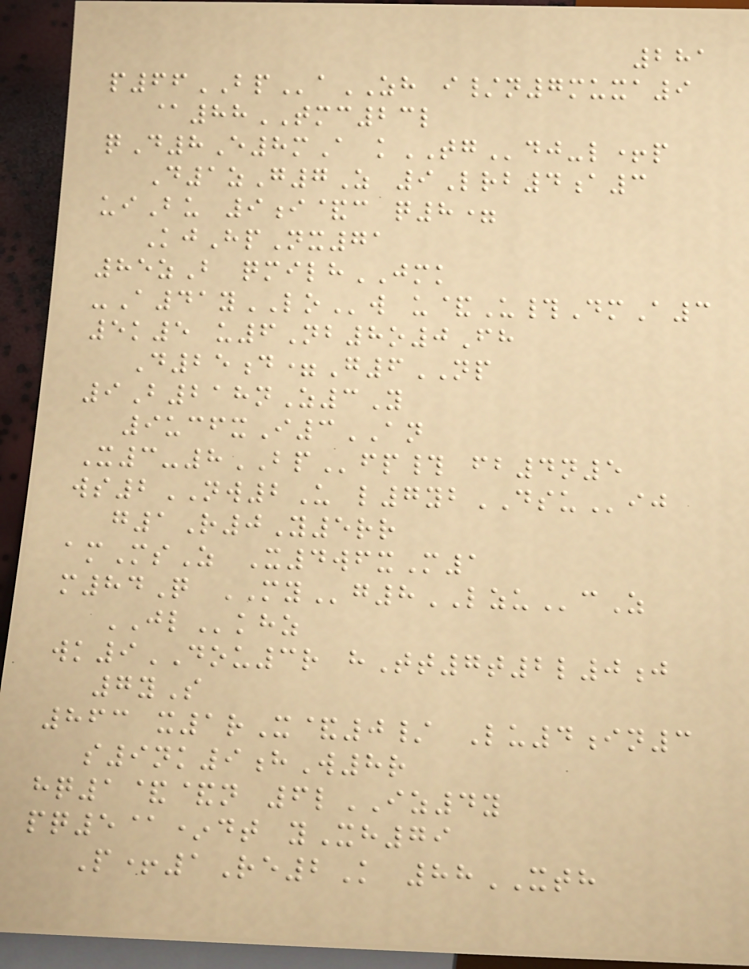281
p66BPaZH i/n7muxa9
@88TMC23l
qD8E8mA kTGdj-l+p
D1zG7Z 9Lrb4a3
uiBu 9i&c q8=
KjHpNx71
85zB qmilhJMK
-A41yLOw u&U#DmA3
5k5 u6Nb8o0Fh
D25d=G6NP
9B218nZ3Y
9ucfxI3AN
X3-8BPfp# fb4n5
ws2NW2U l7ybDSUij
g1R0Y5rr
amMsZ X4wfxM1
m84Q MYg8LZUcZ
JLkhz
wk9DOU3r hTt7t2l0j
7yS
863 x1rX&0/ Lu4in3
s9nk9hW8r
hq1&&n 6lIZ4y
pq5@*dt yXh79
P+1Re2K 88XTH
